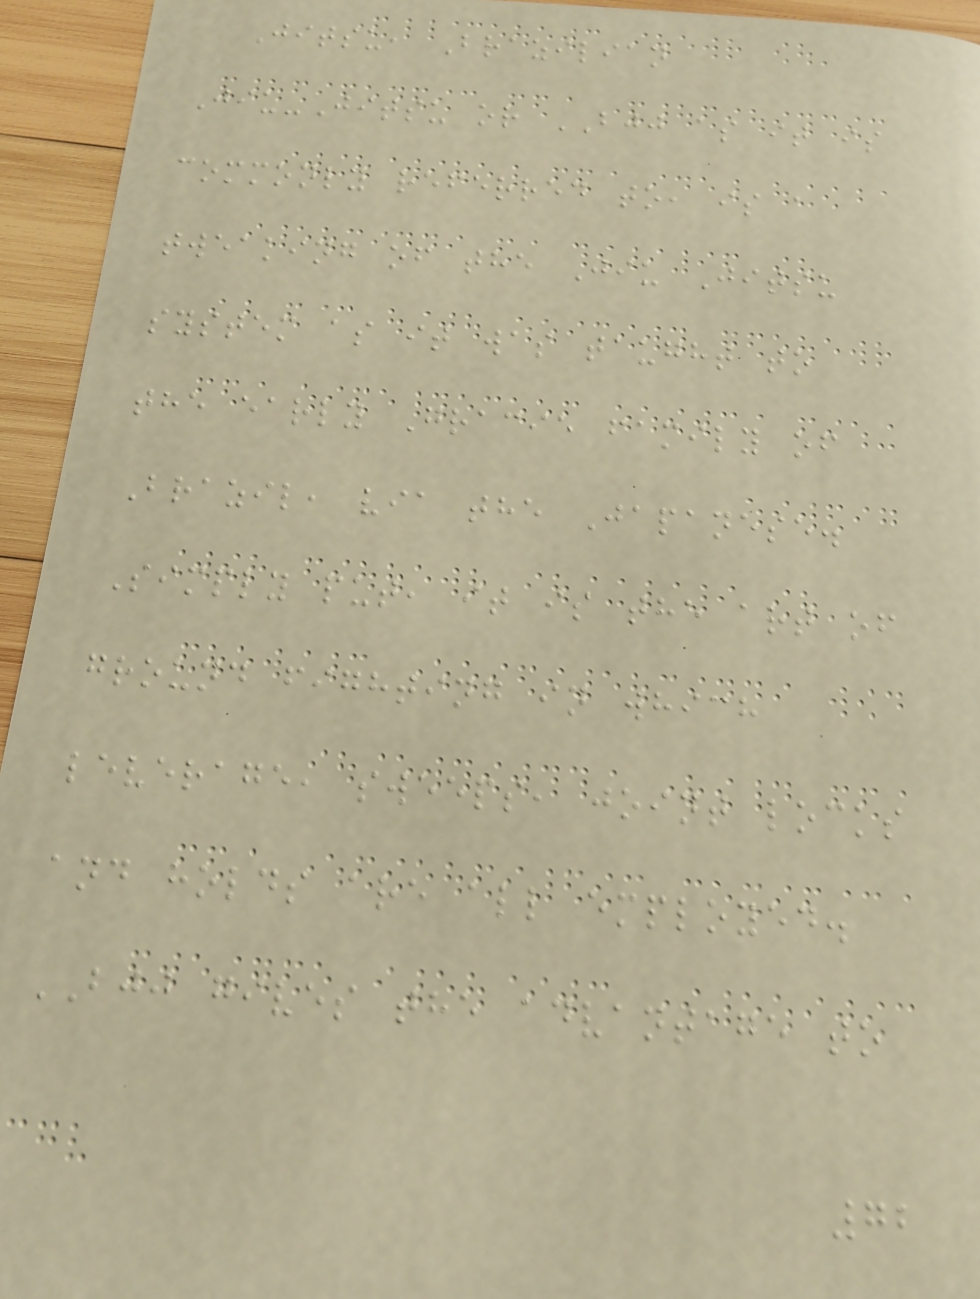Jitsu, Brazilian
Jiu-Jitsu or BJJ as it is
commonly referred to, is a
tweaking of the Jiu Jitsu
system as it was taught to
the early Gracie family of
Brazil, via the Japanese.
Simply put, it is the art of
ground fighting in which
leverage, sweeps, joint locks
and holds are all employed.
BJJ gives the advantage to
72
